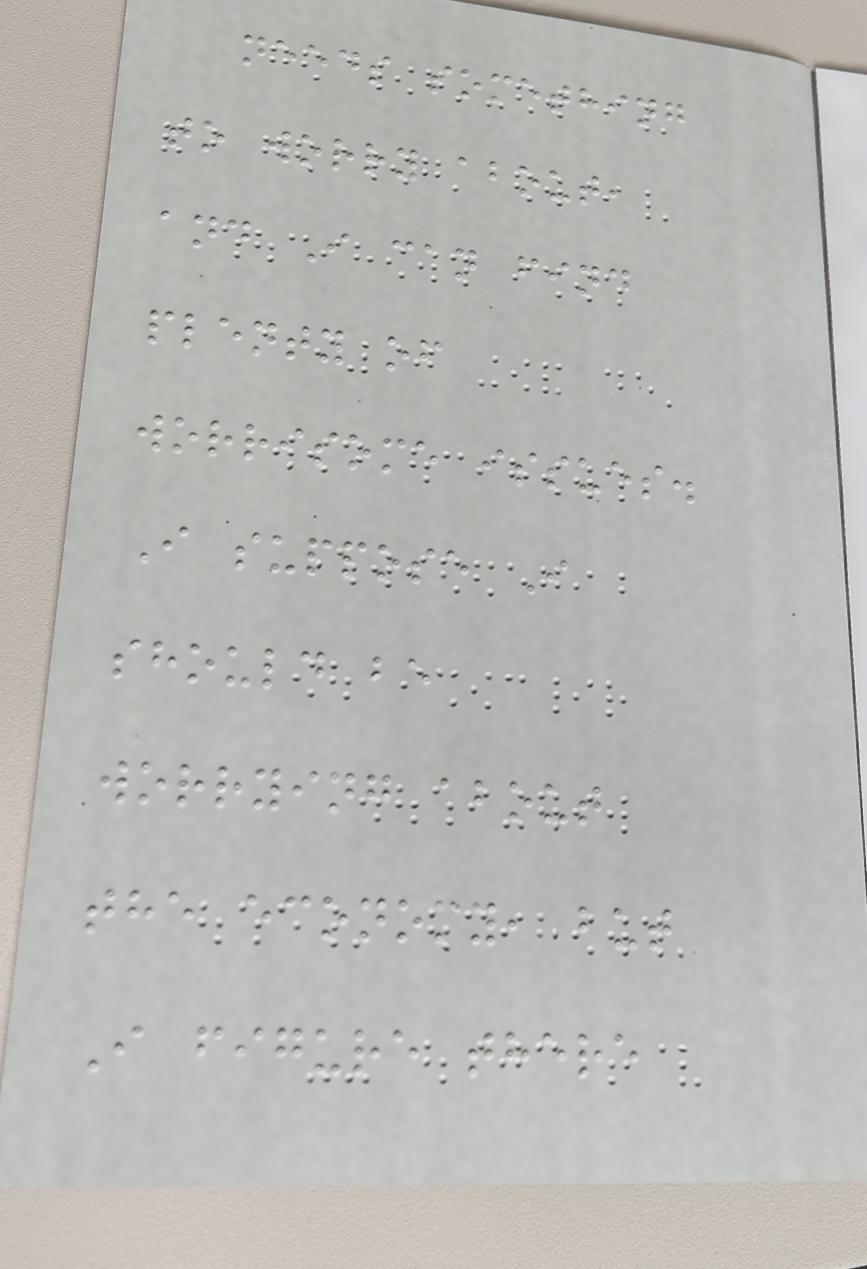needs something
to worry about,
and I can find
plenty of
worrisome issues.
I suppose I
should be
worrying about
the economy, but
I figure there
